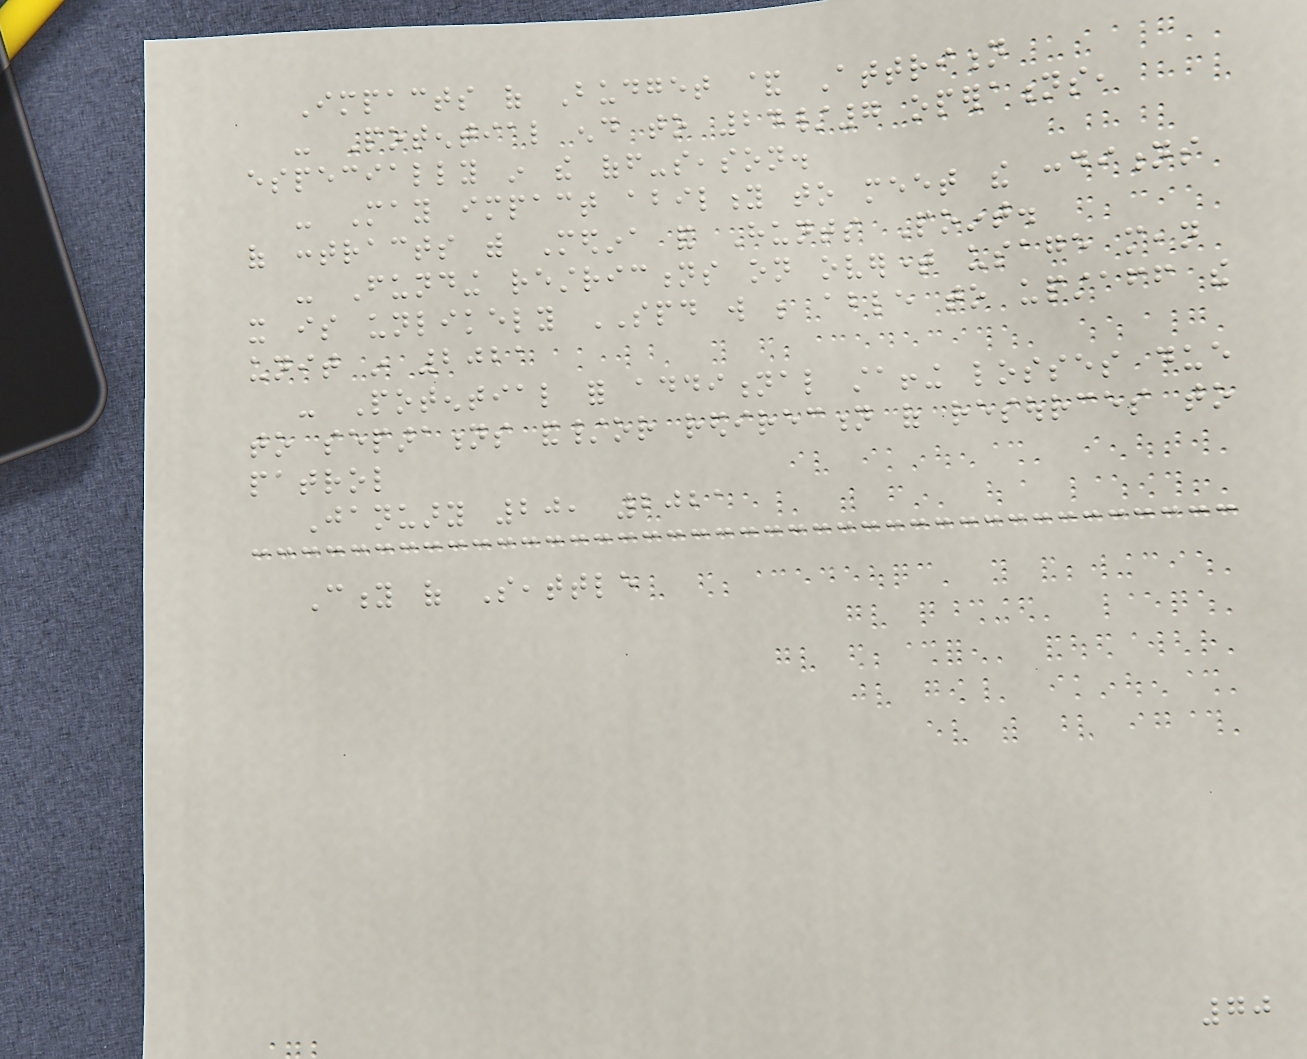Impacts of Budget & Attrition
- Potential end to 24/7 operations,
especially in the off-season.
- May impact ability to meet the conditions
of contracts with Medina and Hunts Point.
- Funding restrictions on overtime usage mean
it is unlikely SPD will be able to upstaff the
unit in 2021
- Potential for additional staffing losses due
to separations and/or redirection of resources to
patrol
January 20, 2021
City of Seattle
70
